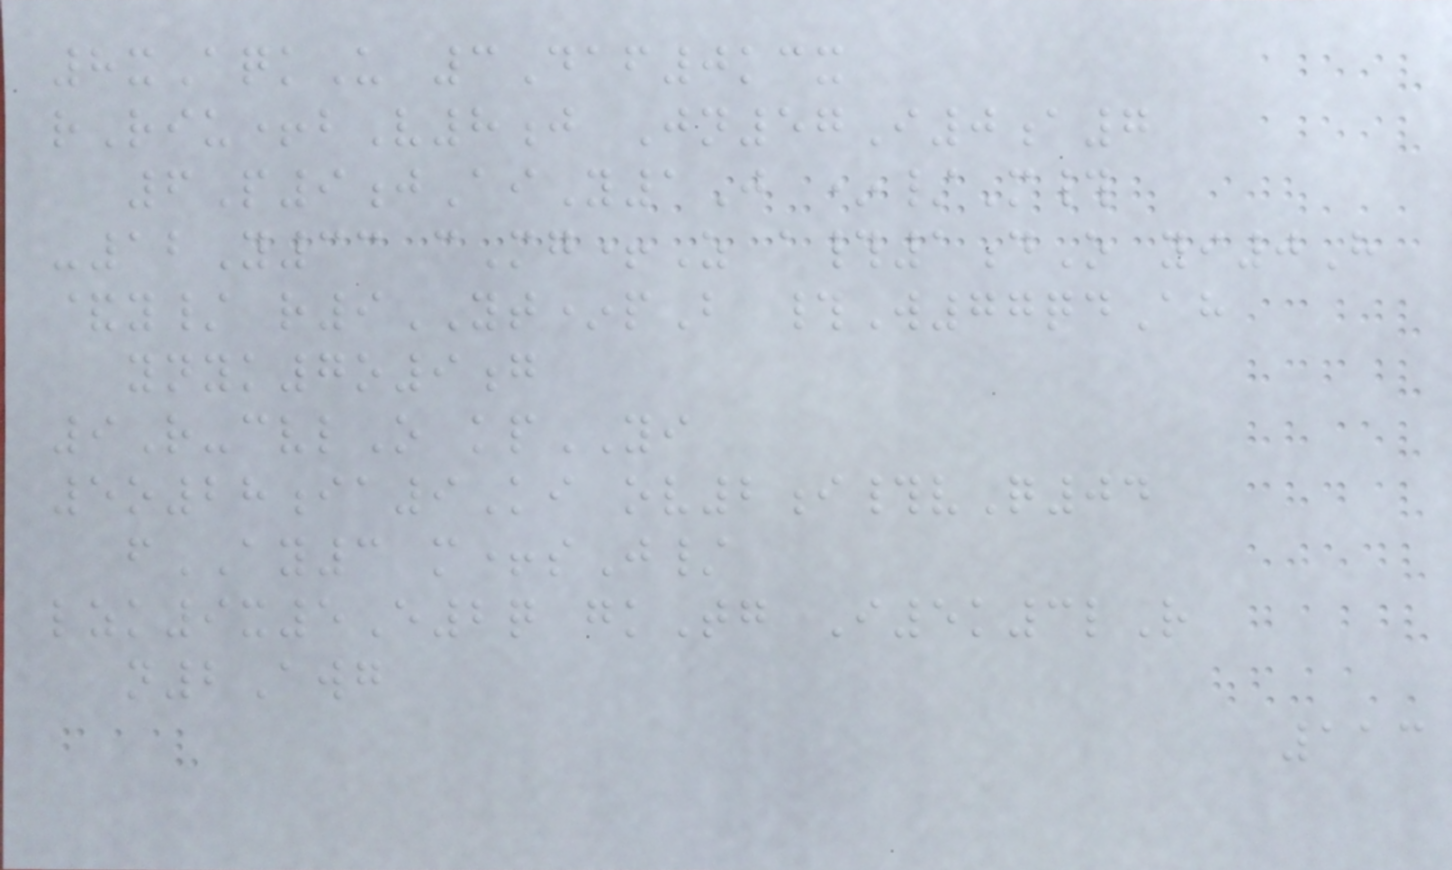8xAqkU 3Daf0kcx
rRiu+bV8j Jn57I0a7
6P9jAiY1J */M#
-12Y33 cMg+Z a#1dO yi0H
&y/ r9YT*pB #W77qdAh
ynyk7o9g
9R-cvlO kpYI
5o28ia9Ki ov2i#vQ04
fAY3 m+sJ/
lzk9x5E2q gkTg I5k3lR
n2Awg
113
